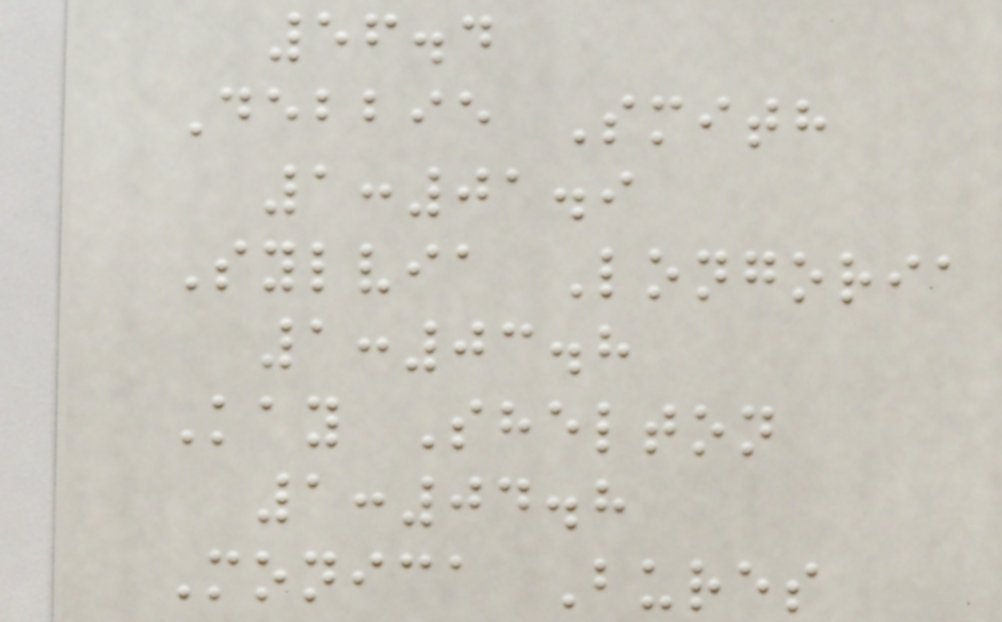56.4
Debbie Smith
1:01.9
Sylvia Longoria
1:03.8
Kay Shelton
1:04.8
Monica Bures
